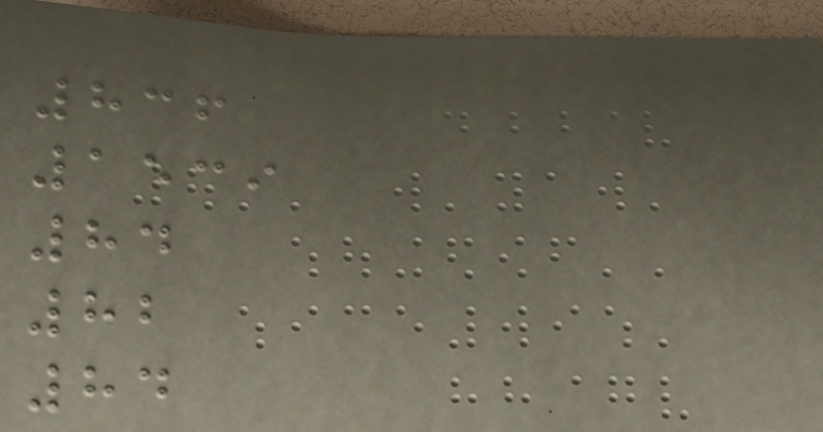836
1539
84
82
84
